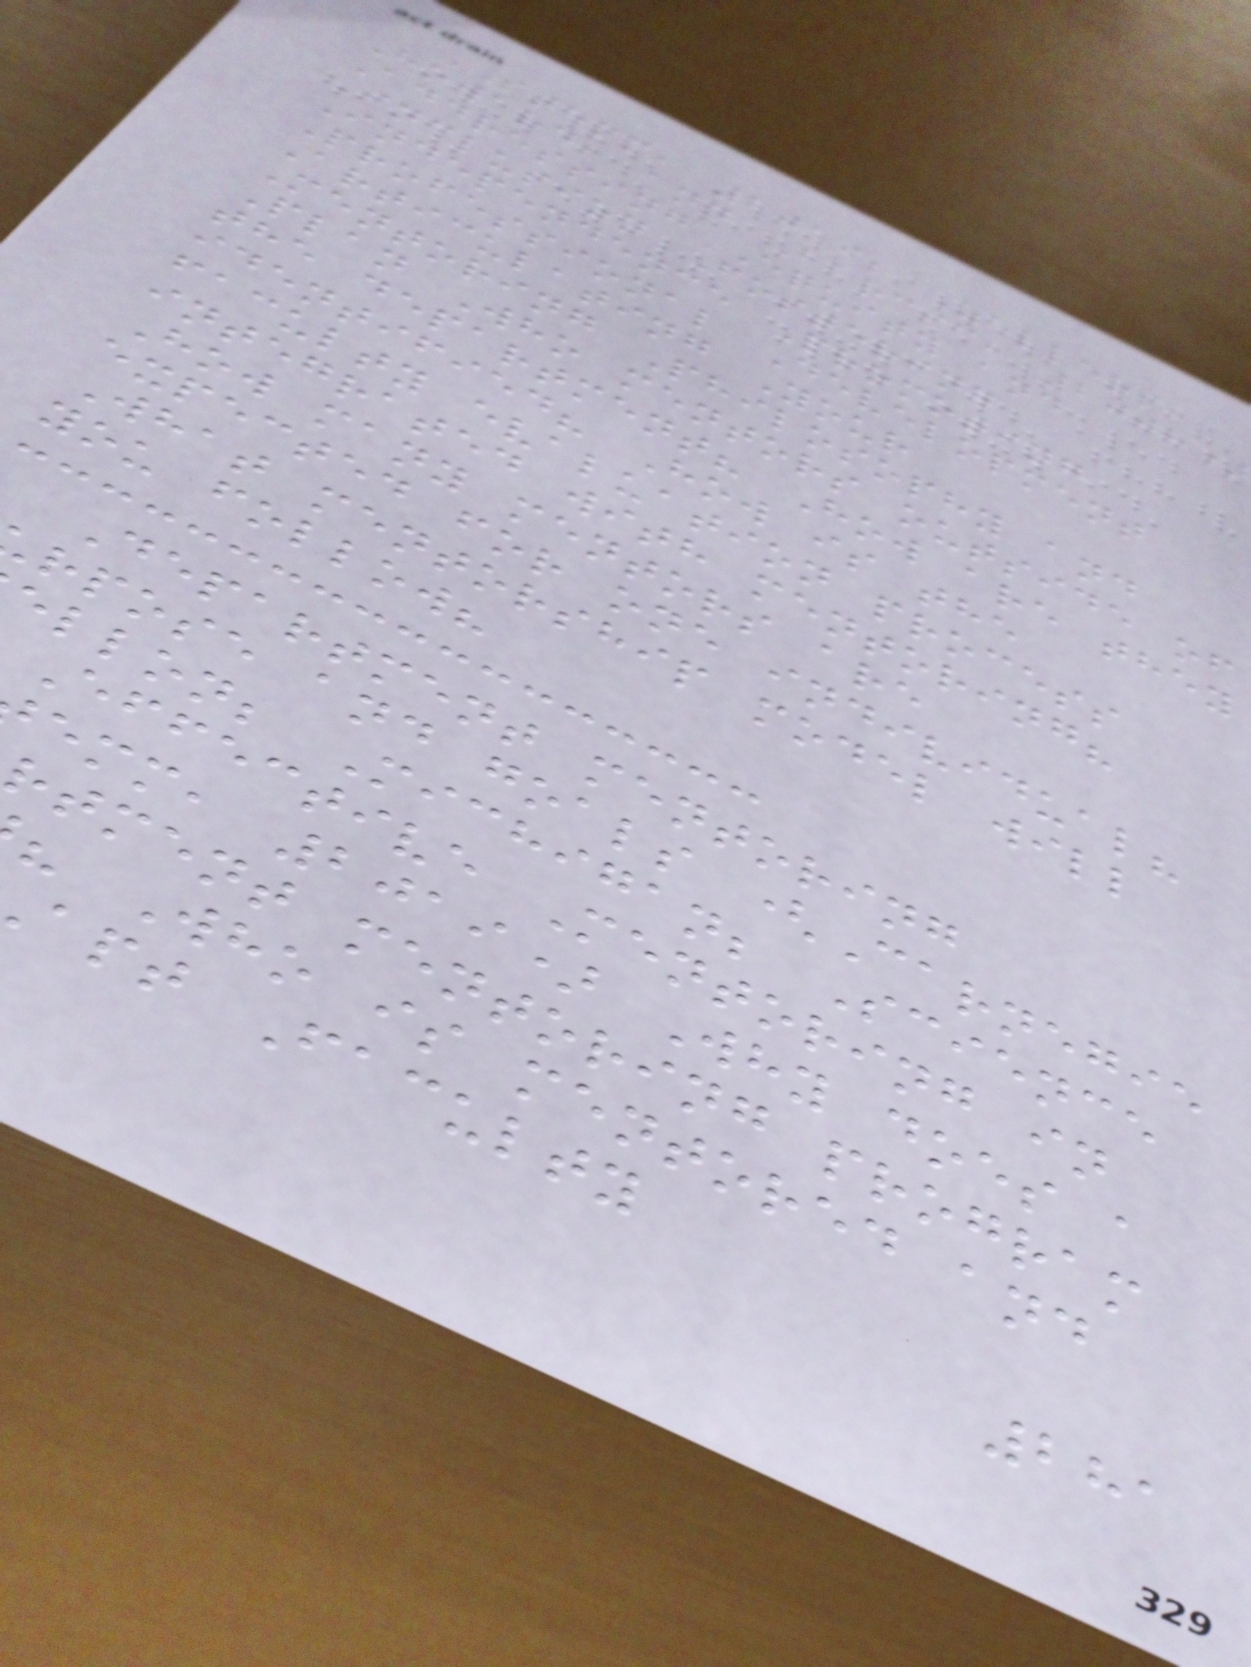STEMM, 2019; Zellers,
Howard, and Barcic, 2008)
Addressing Equity and
Inclusion Fostering
Independence Promoting
Professional Development
Articulating Your
Mentoring Philosophy and
Plan Who mentors outside of
the department? How are they
identified? How is the
faculty evaluation process
integrated with mentoring?
How many mentors are
expected for one individual?
What mentorship model will
you follow?
Department mentoring
rpose and goals (Carnegie
ellon; Michigan; Science
Effective Mentoring in
emm, 2019) Why does a
rtment mentoring program
Who is mentored and
apt Faculty
281
